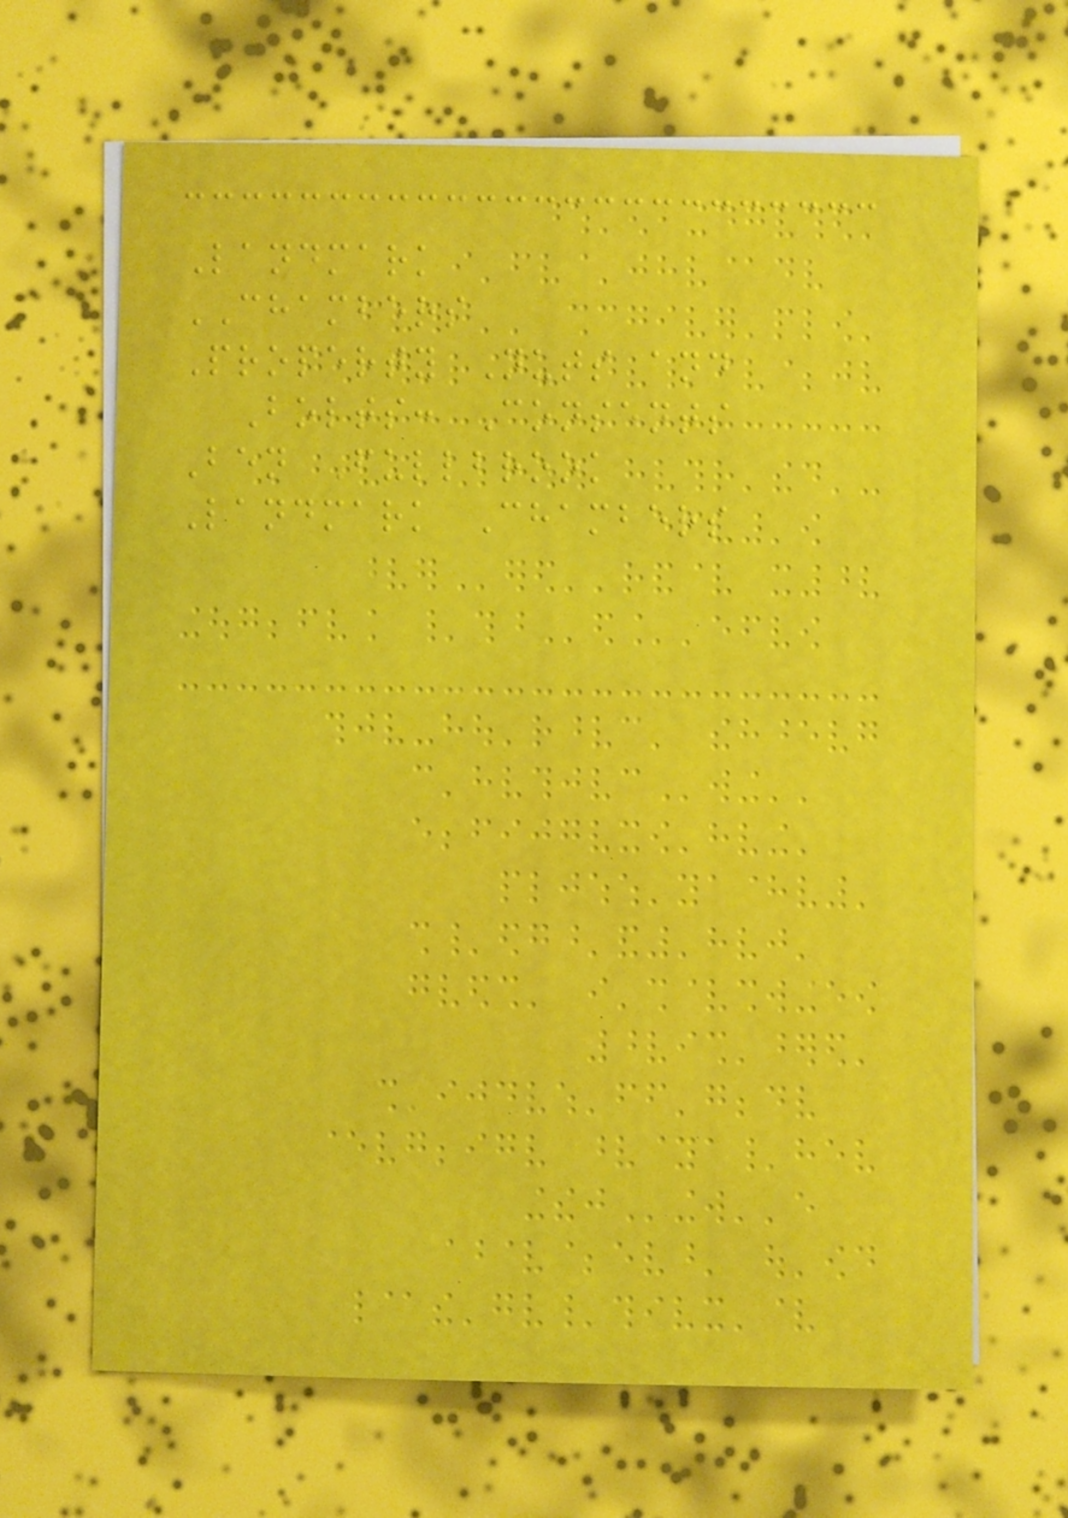Landmark
CHAMBERS
Property Nuts and
Bolts: Consents
Ben Fullbrook
Landmark Chambers
